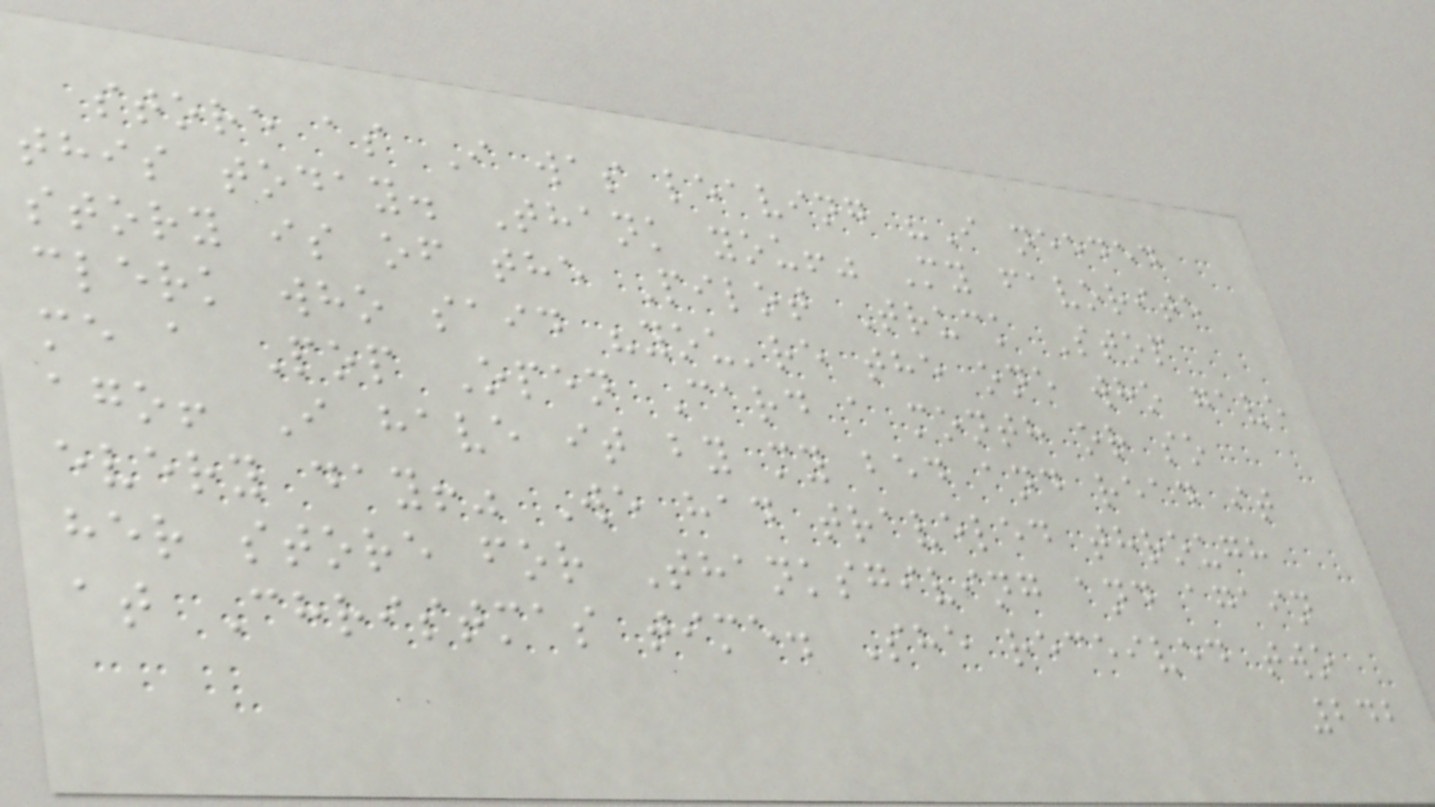store as I was leaving "I needed
this today. Thank you!" My favorite
story is of the Pilot Truck Stop
clerk who said "you're the one who gave
me a Pop Open Card a month or so
ago! I have it by my bed and read it
every day!" We had traveled through
her store for Thanksgiving and again
at Christmas time. She received two
242
